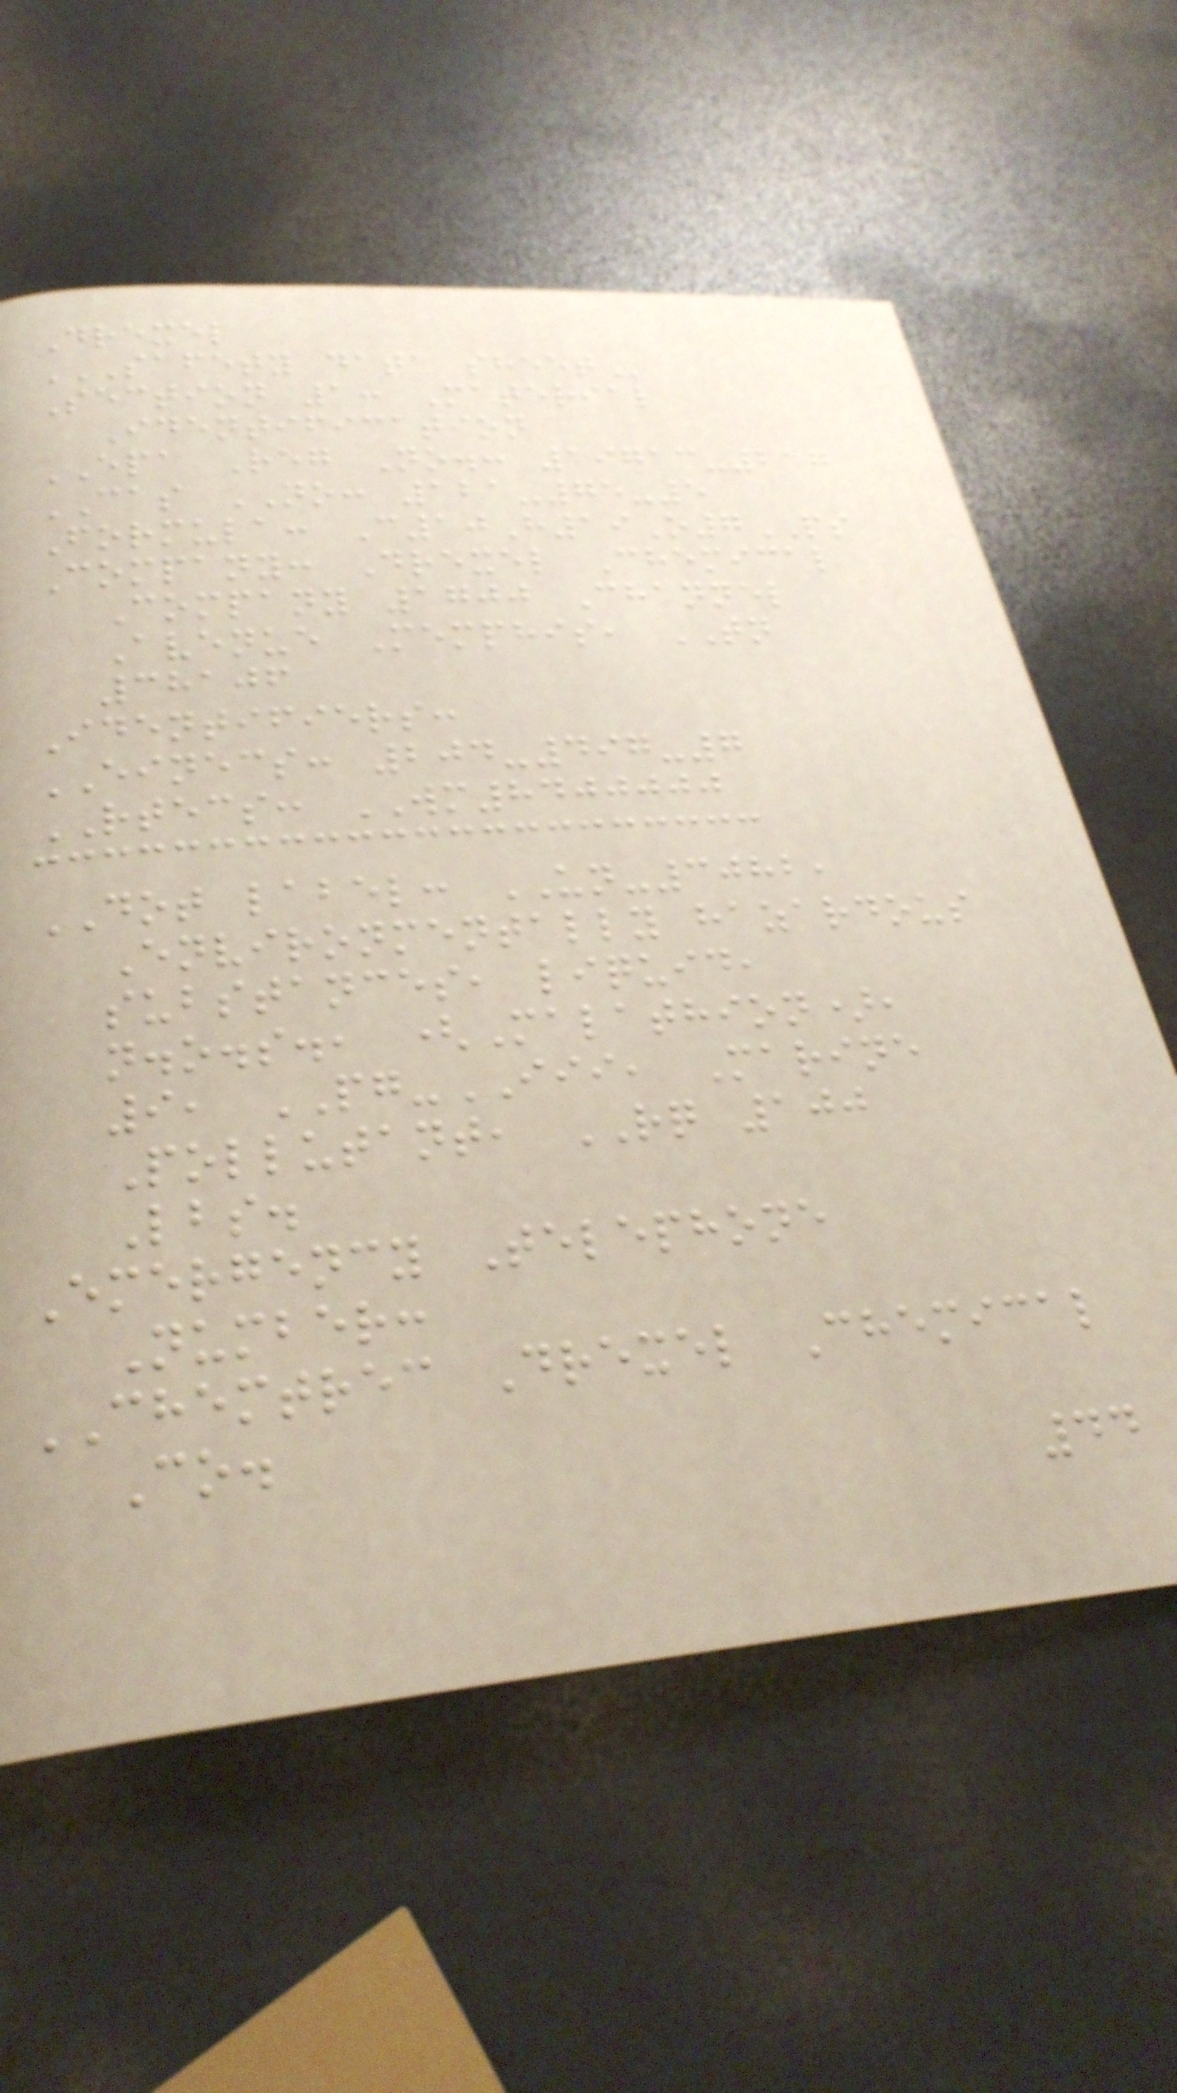Drexel
SAFETY DATA SHEET
Section 1: Material
Identification
EPA Reg No.: 19713-217
CAS NO: 121-75-5
Formula: C10H19O7PS
Company: Drexel Chemical
Company 1700 Channel
Avenue Memphis, TN
38106
Identifiers:
EINECS: 204-497-7
RTECS: WM8400000
DOT label: UN-3082,
Environmentally hazardous
substances, liquid,
n.o.s., (Malathion),
9, PG-III, Marine
Pollutant, RQ 100
Lbs.
Emergency Telephone
Number:
CHEMTREC Drexel Chemical
Co.
44
